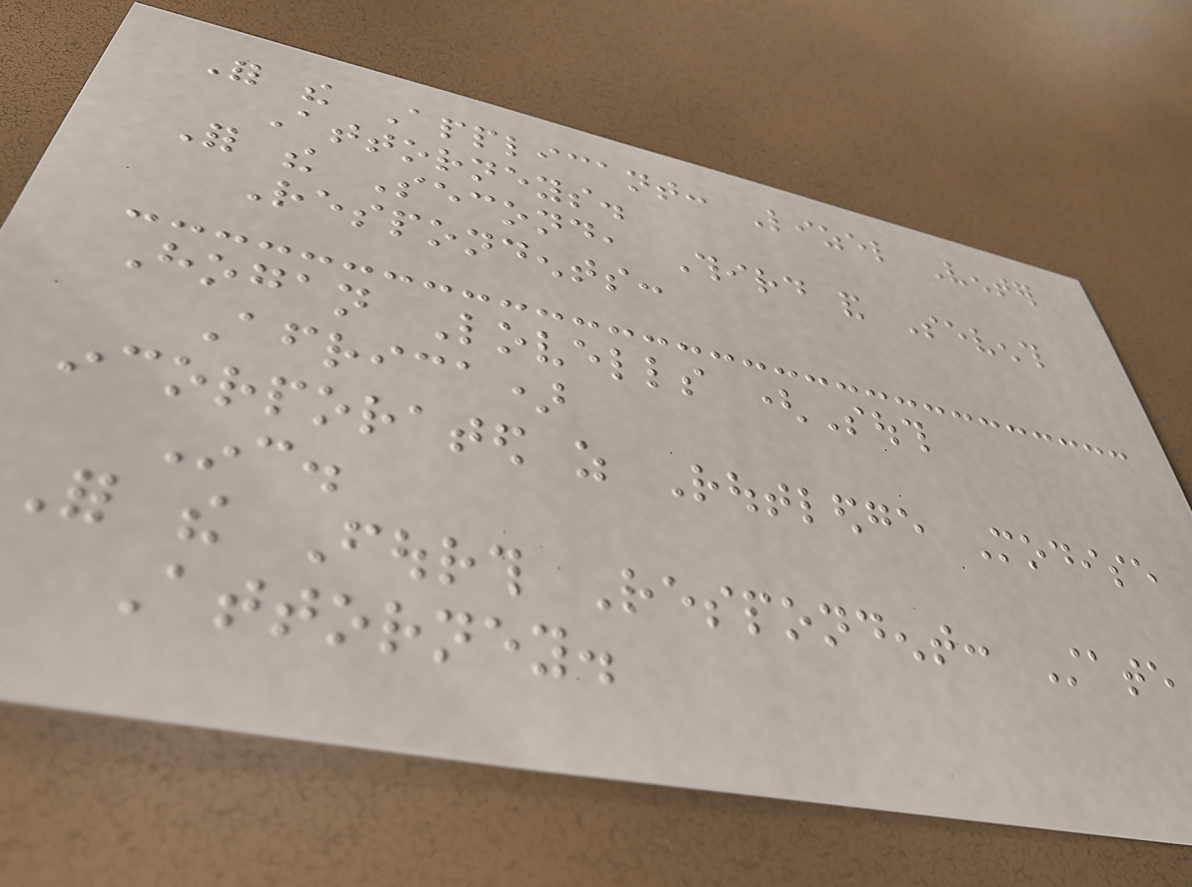For the Applicant: Lizel Venter
Attorneys.
For the Second, Third and Seventh
Respondents:
Hogan Lovells (South
Africa)
incorporated as Routledge Modise
Inc.
For the Fourth Respondent: State
Attorney.
